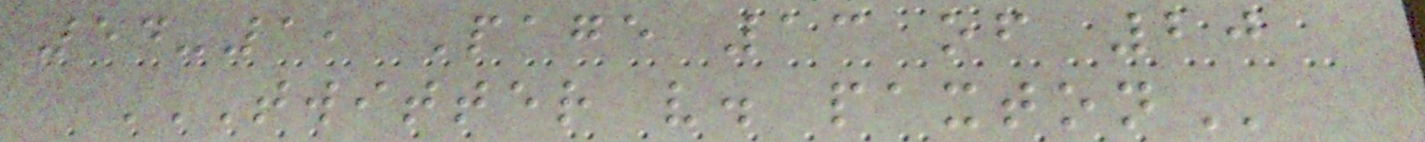54-1, Page 13 of 20
TWITTER V. PAXTON
